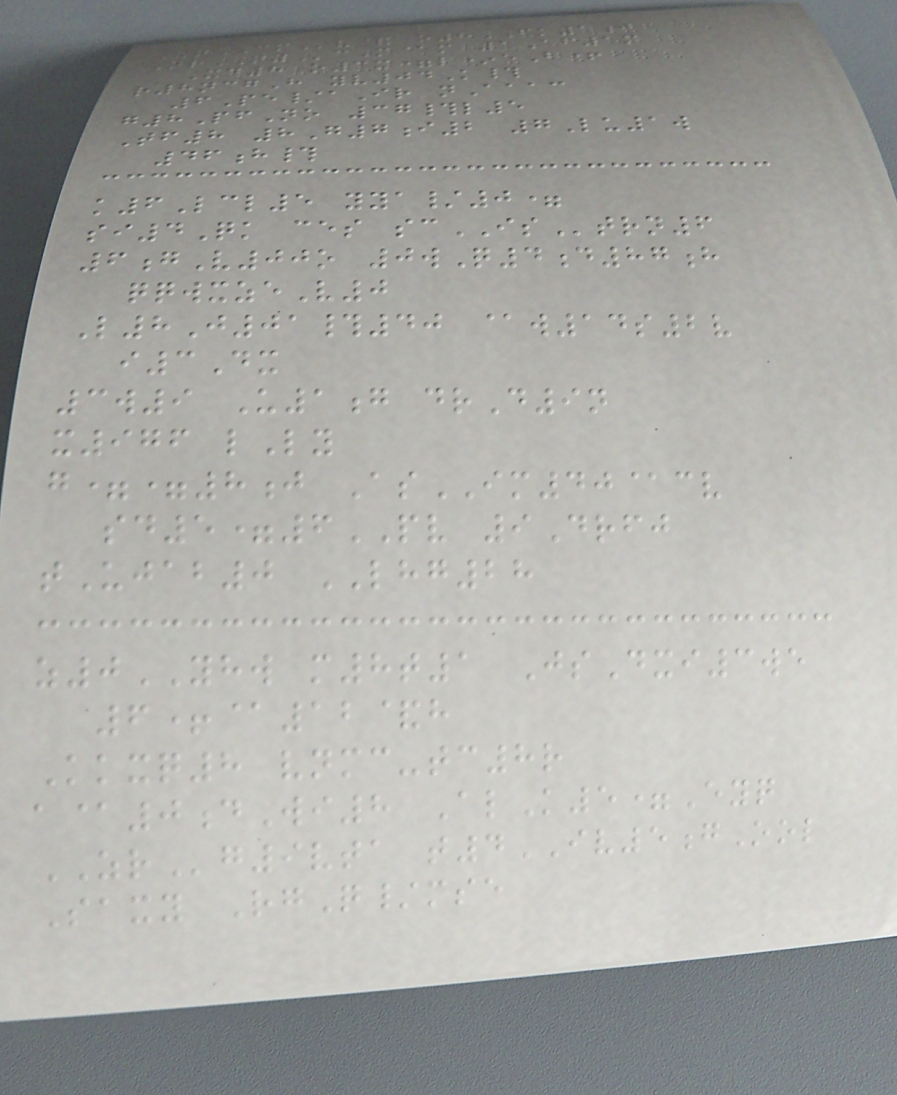UqCMv& o8FK1j
OrNYcM@m 1Af1m
Xd8 o3x=l*eB+
r8ncgH yv04K#
6Pe/aIr nAaac
g8PfNo 37#l5
Tf8 8G7i2 7Lu1w
46h#
k6Lcl5 yya/0=
si4Qk ces scIStrn6
6gV00o 0wQ4d87h
qqwxzeV0
L8J01#40 @w14s2v
i3Dx
3w9 U1g drD9n
x976 lLy
g==8j AsIM40@cv
sd5=6PV 9Drfj
tUjab0 LHG28
z0YHW m8t1 JsDxi3we
6+@12&h
Kkxq8 vnmc-tc8r
a@0dWi8 AlK5=Eyq
ZRg9vta t4IV5gOol
Saxy RgQ/mse
